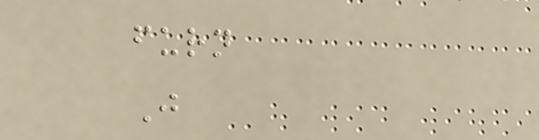furn
J
